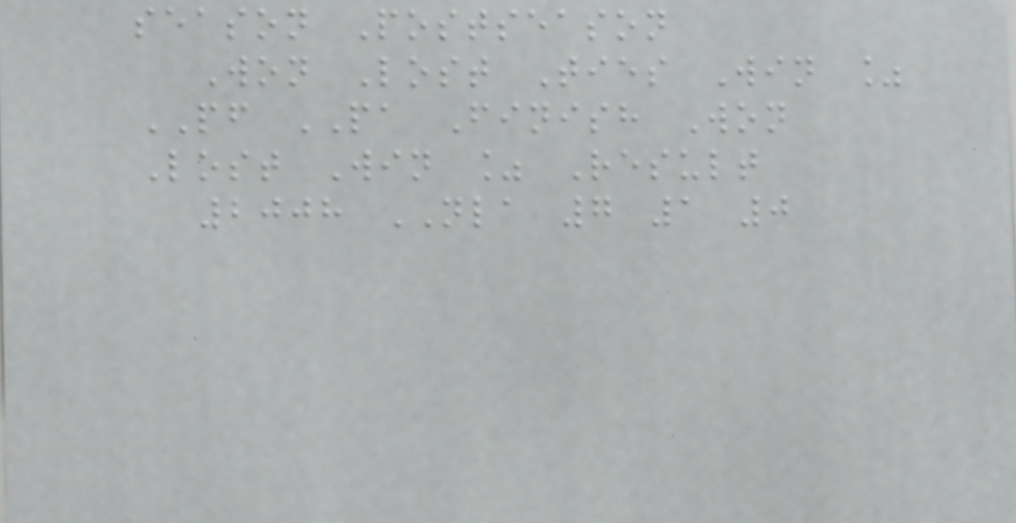season Postseason
Won Lost Ties Win %
PF PA Finish Won
Lost Win % Result
2008 NLA 7 1 0
